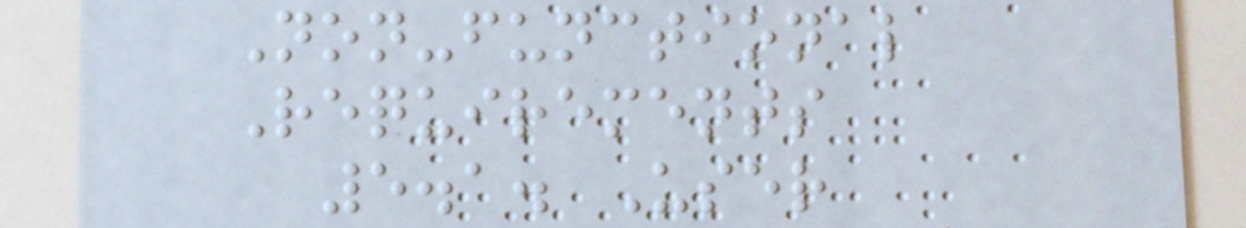Non-functional
Requirements
5.1. User
